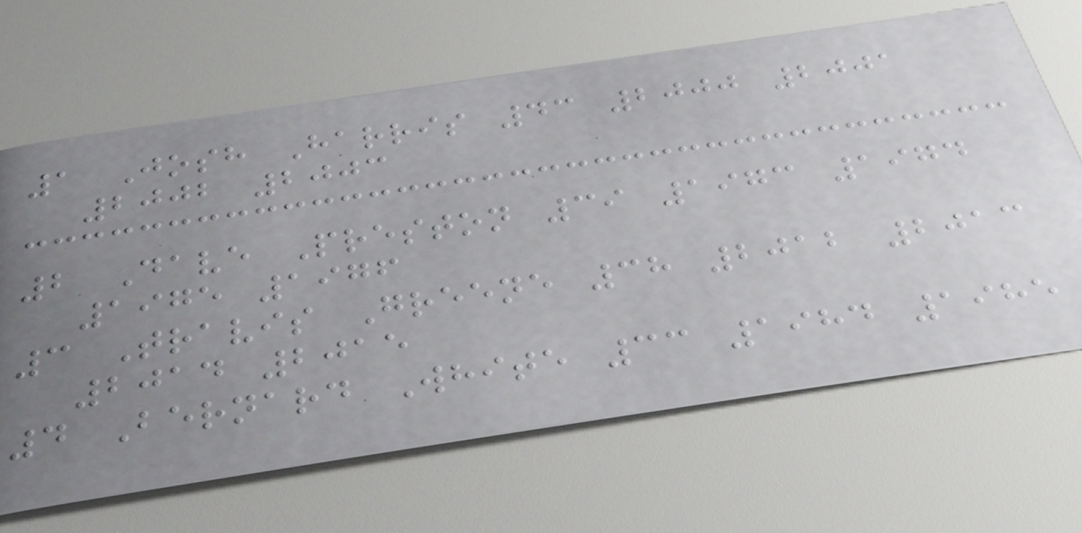1 Josh Harris 43 2000 2001
2002 2003
2 Dave Preston 39 1973 1974
1975 1976
3 Travis Greene 38 2012 2013
2014 2015
4 Bernard White 33 1984 1985
